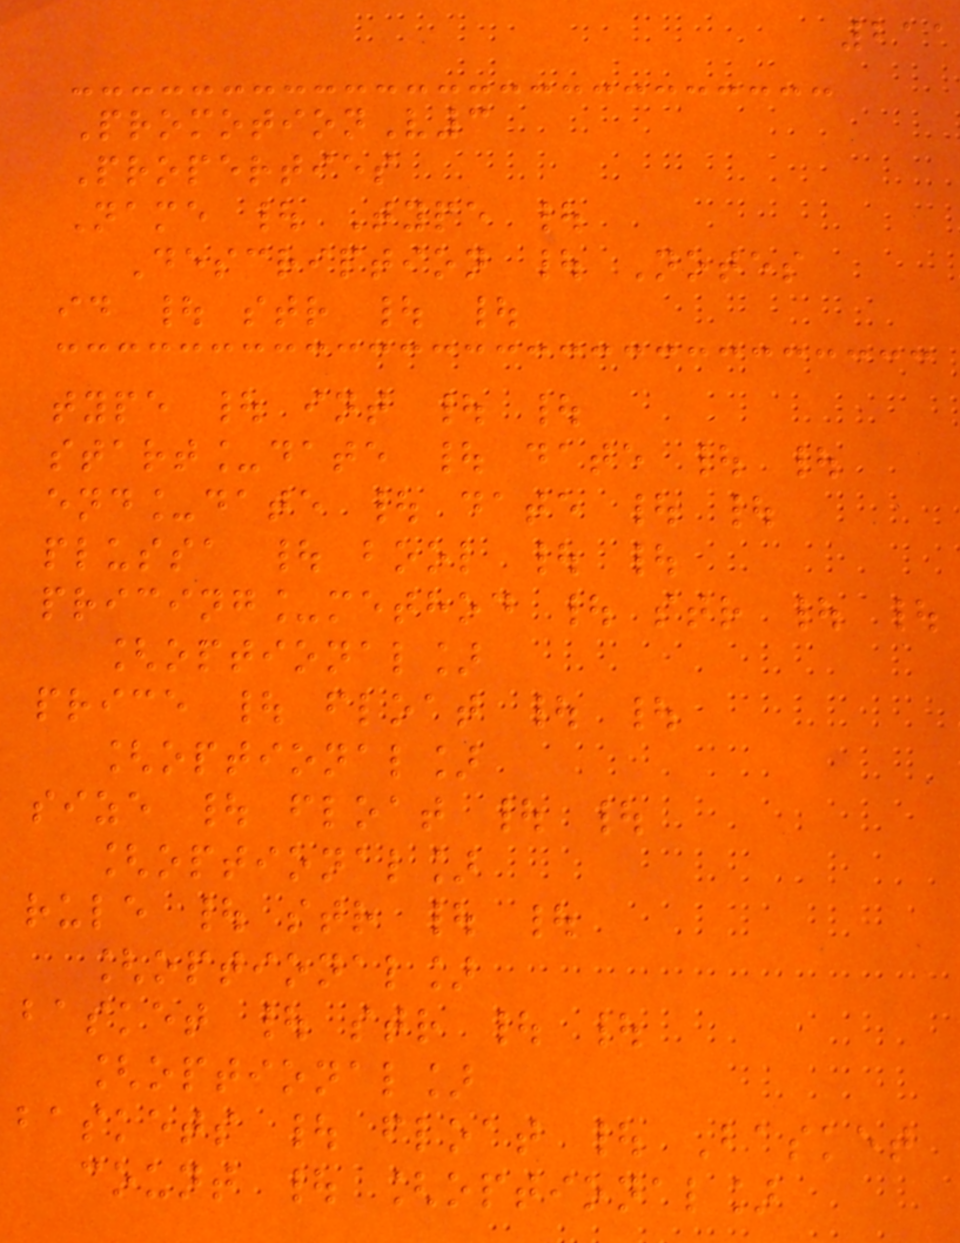211
PromotionV3
Properties
Name | Type |
Description | Notes
id | str | |
type | int | |
start_date | date | |
end_date | date | |
plussa | bool | |
pricing_method | str | |
[optional]
price | float | |
[optional]
size | float | |
[optional]
rule | str | |
[optional]
basket | str | |
[optional]
baskets | float | Basket
count | [optional]
